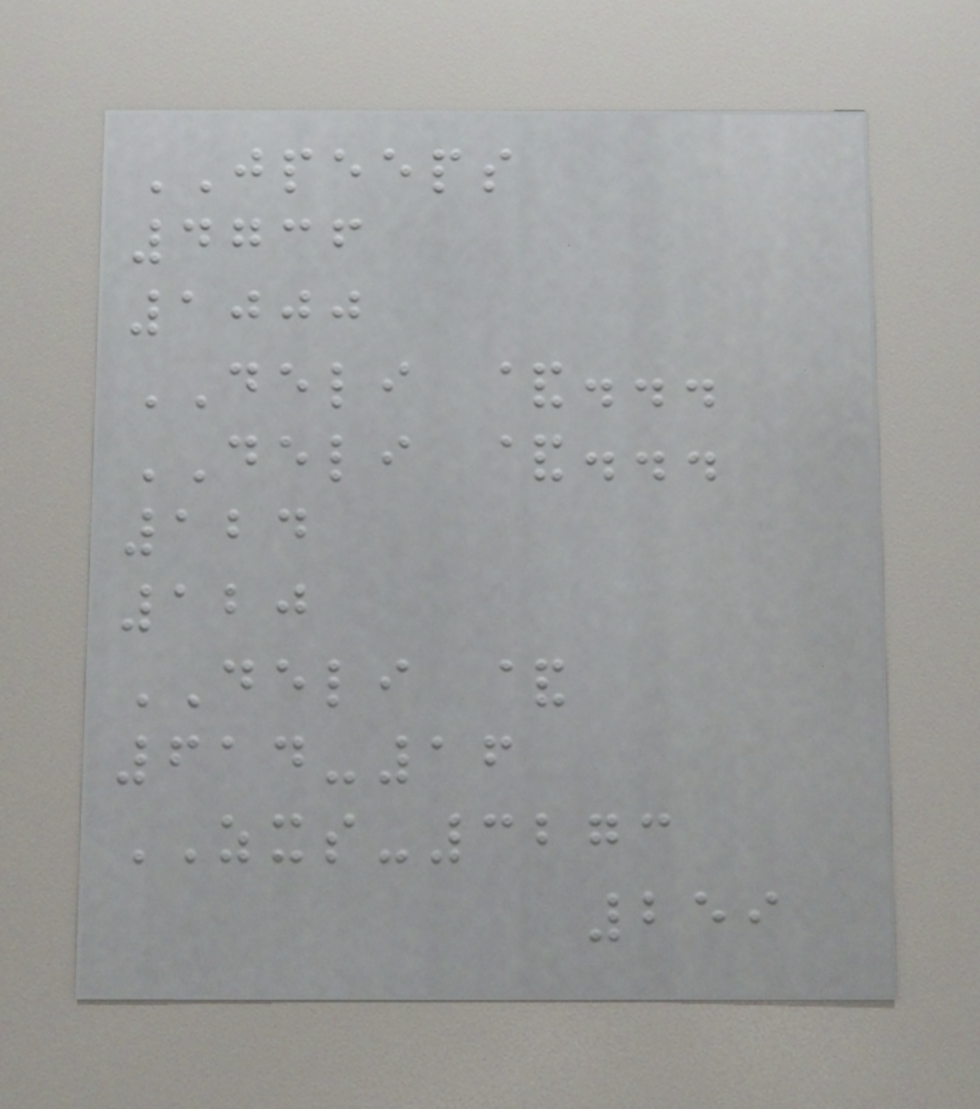JPEEPS
4736
1000
DELI &...
DELI &...
124
120
DELI &
614-16
ZXS-3273
259
